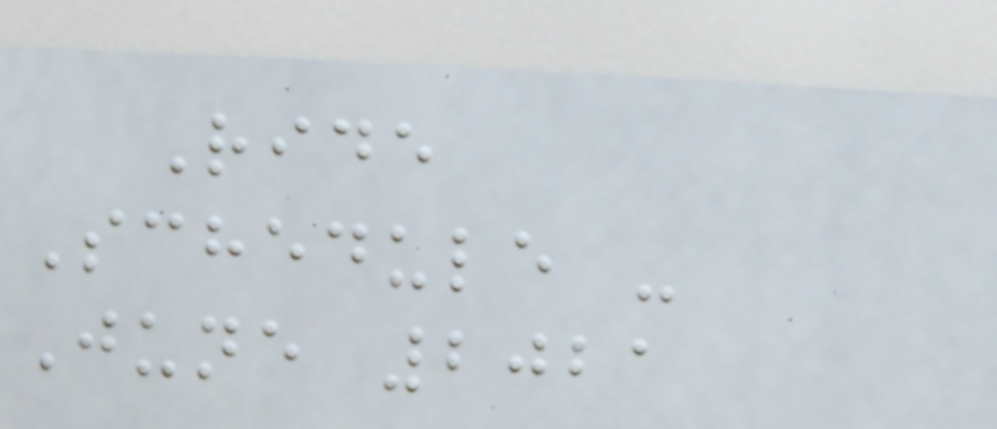Ride
Schedule -
June 2021
